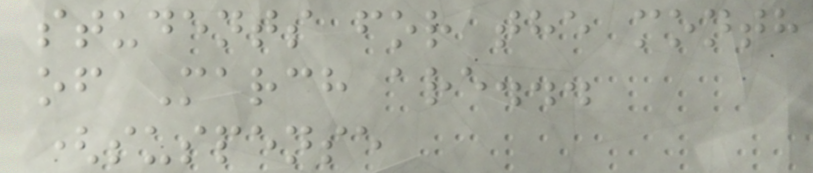students for the month
of March are...
(suspense
